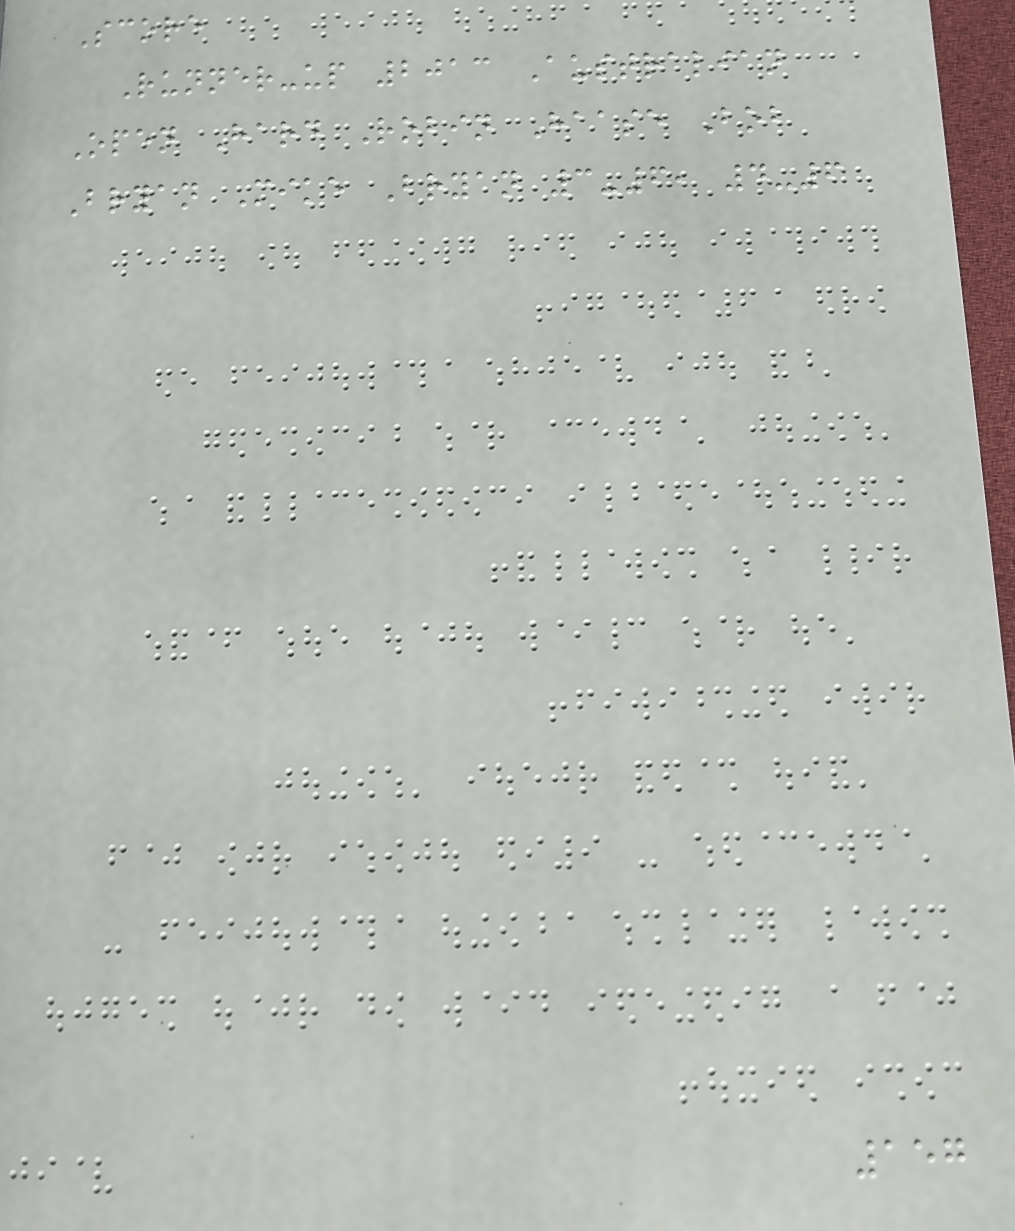Score
Runner-up 2013 Australian
Open Hard Robin Haase Bob
Bryan Mike Bryan 3-6, 4-6
157
